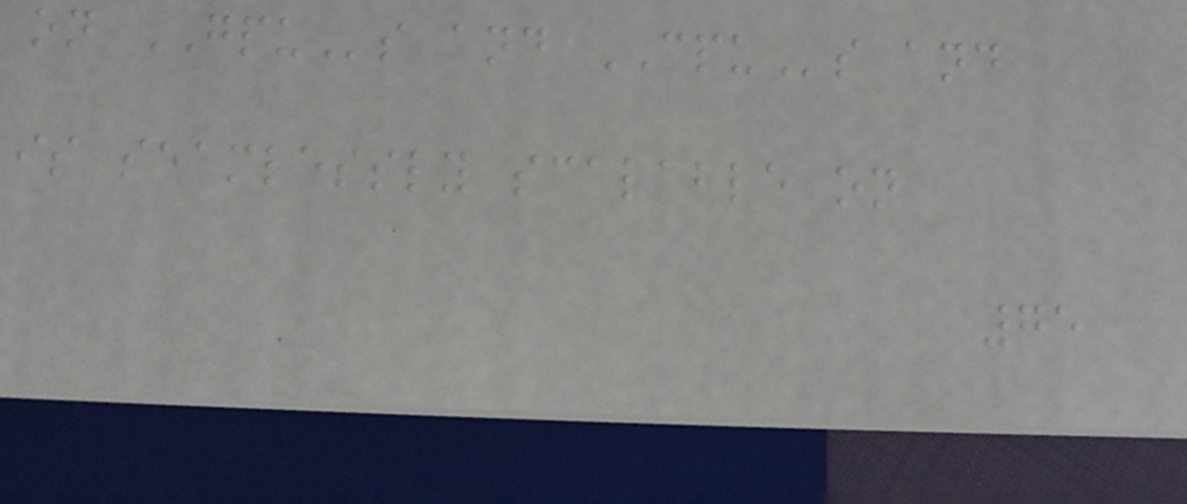on GPUs and CPUs and
is seamlessly scalable on
75
